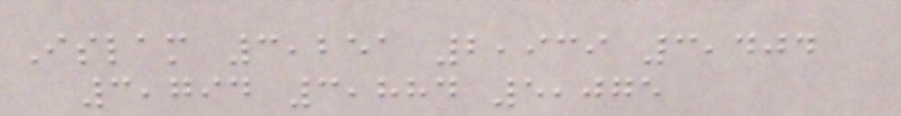Islam 3,251 2,939 3,404
3,794 3,884 5,075
